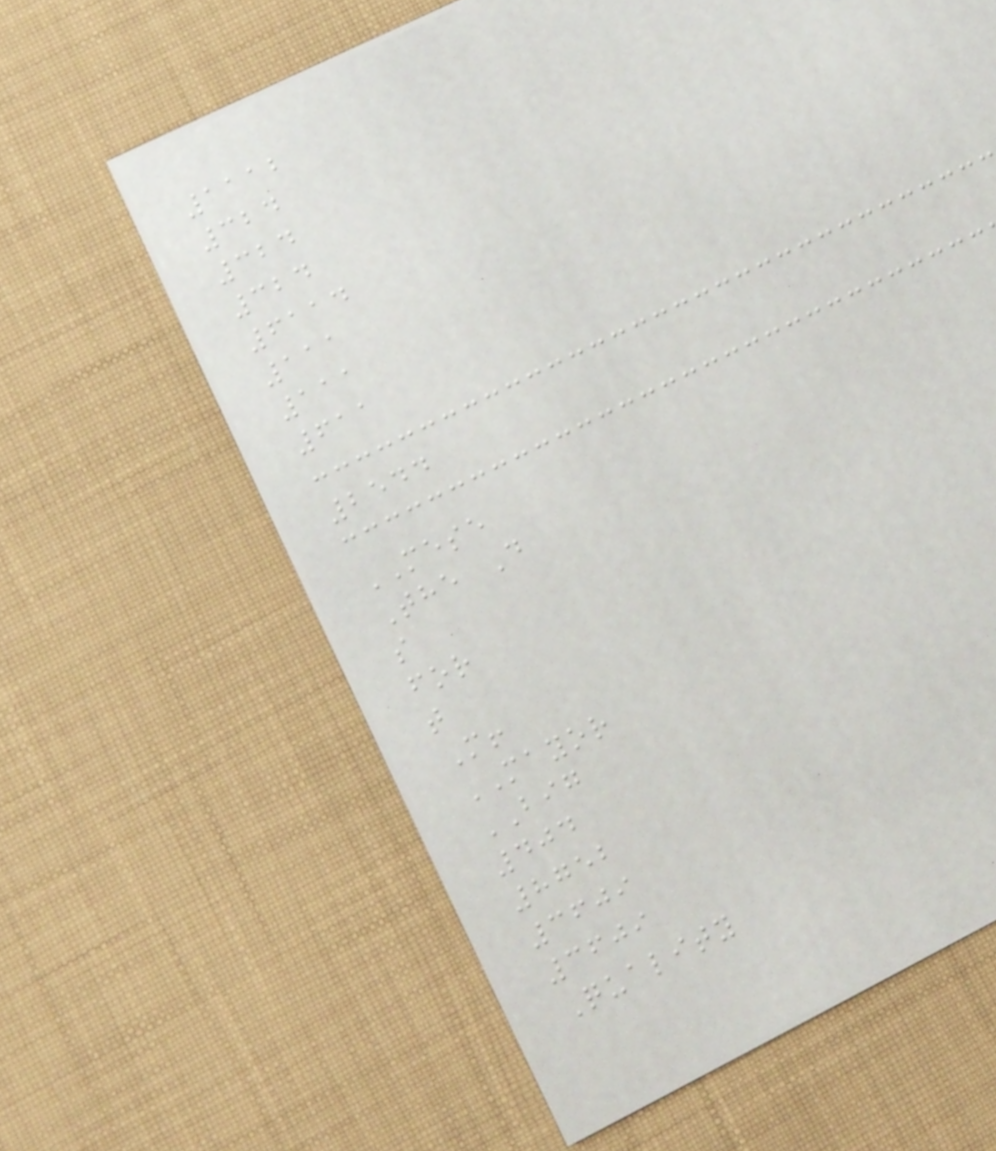1112
324
324
324
6114
111
111
611
2544
MESE
The D
s
for
t
M!
MAYOR
BIG
404
8752
3609
3609
Quality
